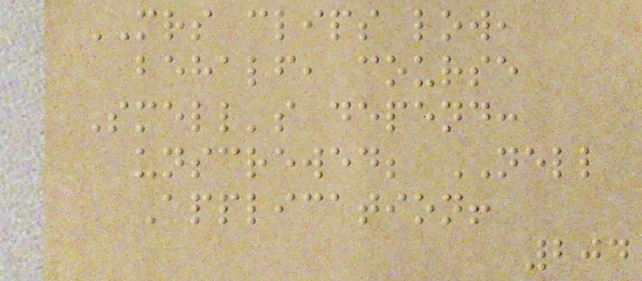MRS clips low,
behalf, course
Smell's depend:
unscrewed; NELL
Application!
204
